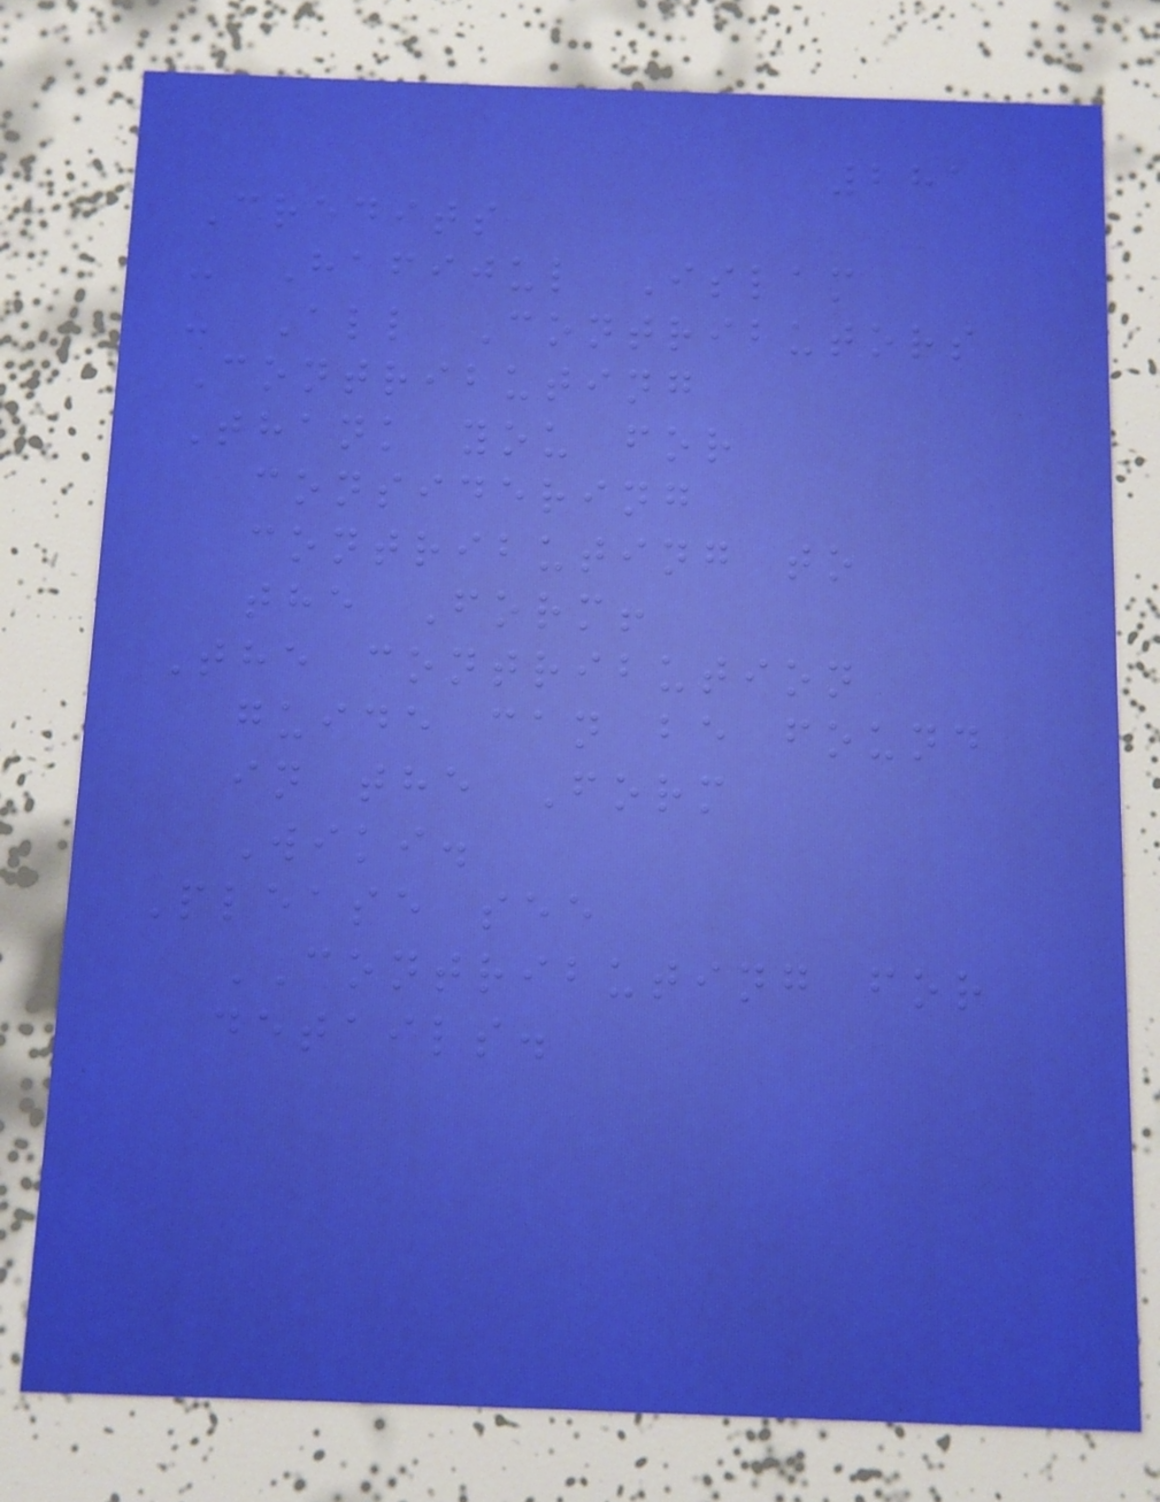281
Credits
- Hafijul Islam
- All Contributors
Contributing
Thank you for
considering
contributing to
the Form!
The contribution
guide can be found
in the Form
Wiki.
Please see
CONTRIBUTING for
details.
